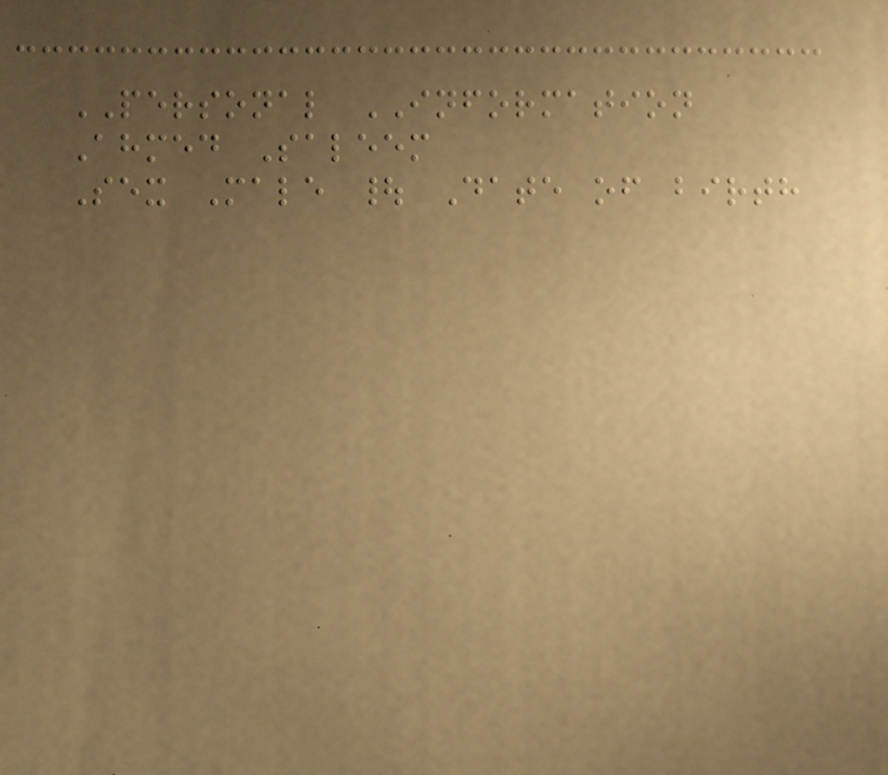PERSONAL INFORMATION
Ahmed Saleem
Sex Male | Date of birth
